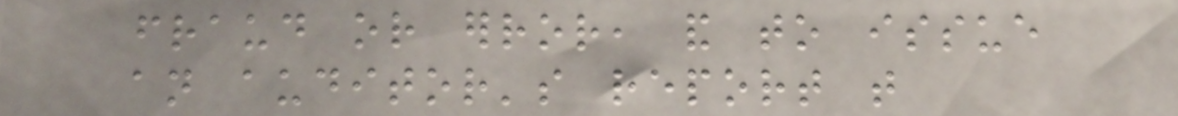fraud or error, and to issue
an auditor's report that
